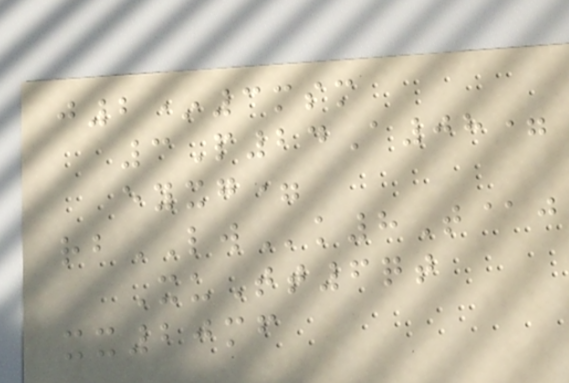j2*3msm
3P24A08=
eyxg=
rbLWk8T@j
XuTt6qt
xx20mf
